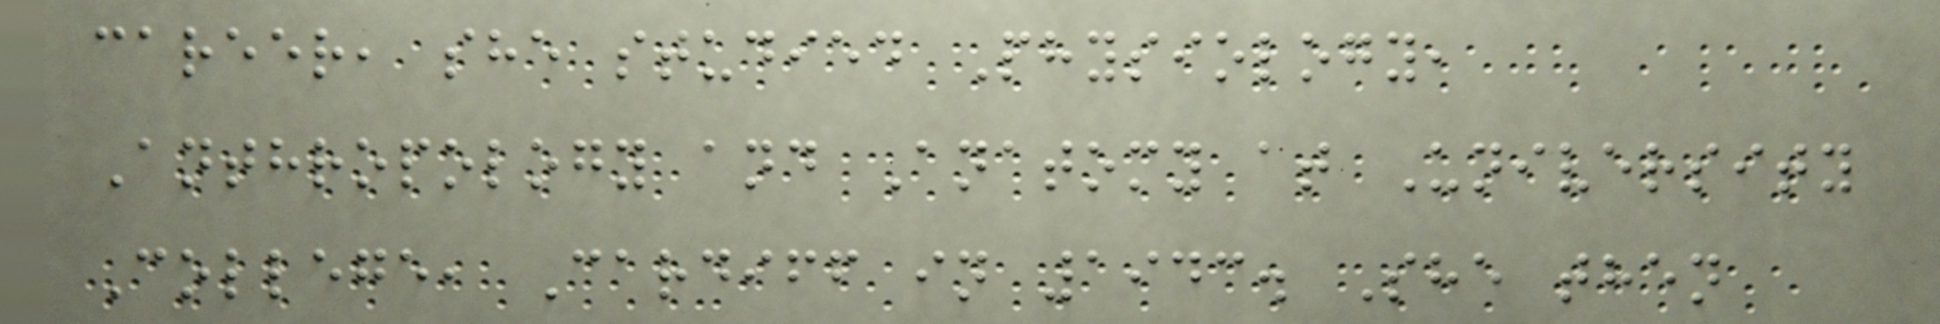career, she studied Physiology,
Anthropology and Anatomy at University
College, Cardiff in 1943. She then
